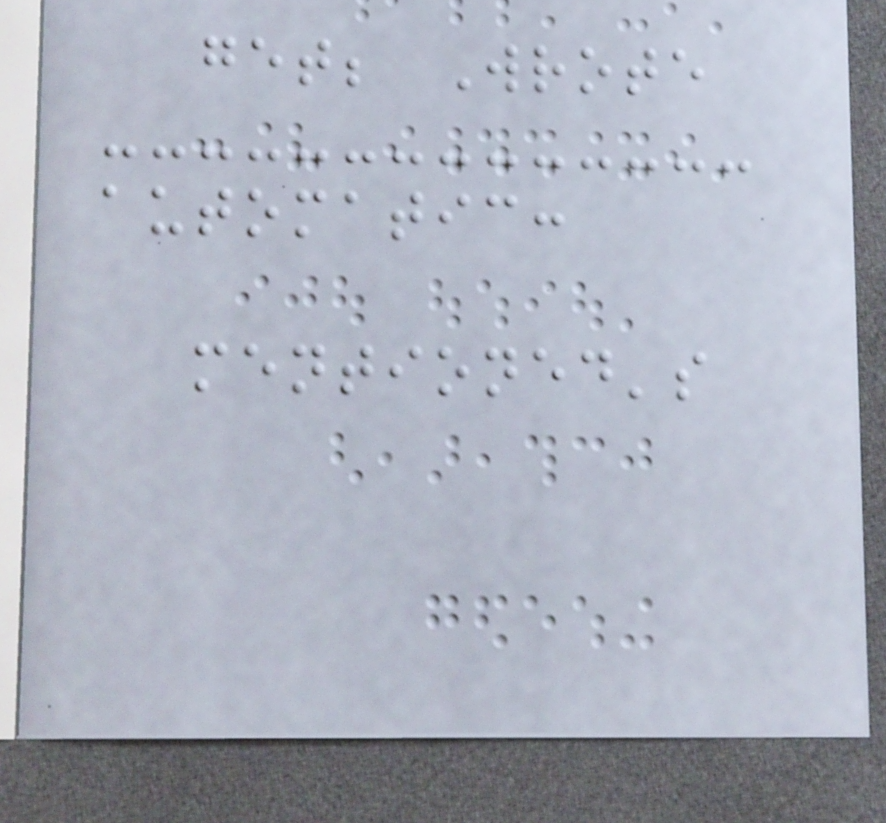get; Wrote
automatic:
mentioned's
